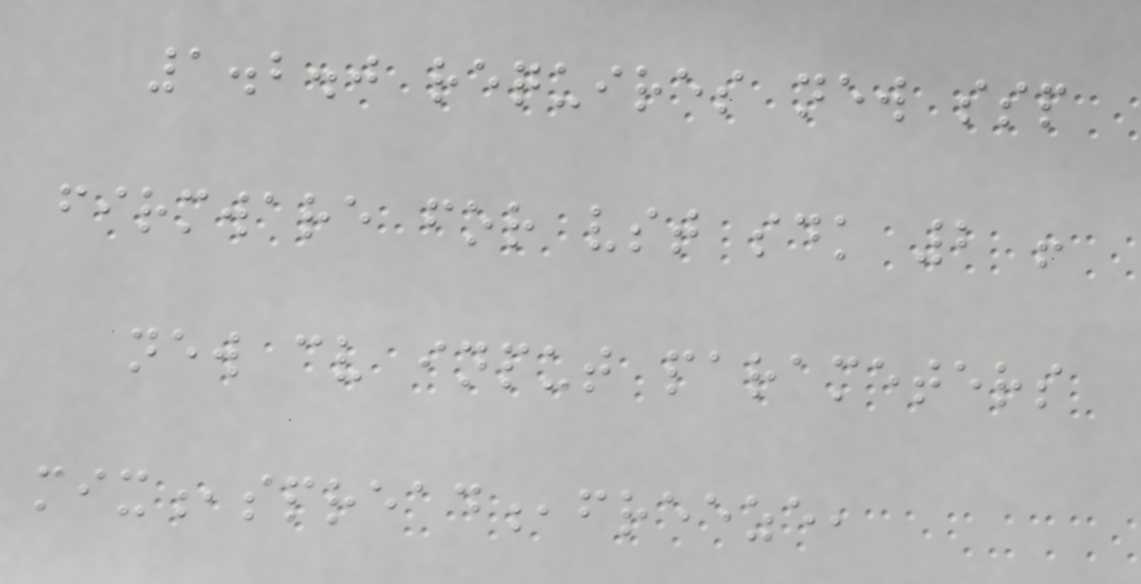1.2.0 requires new ssp
firmware for vst sdk 2 !
new cv input parameters
mix,spread,freeze,
